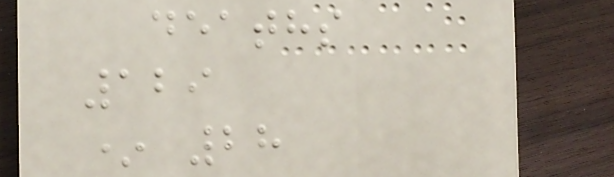deaths
129
* 28
